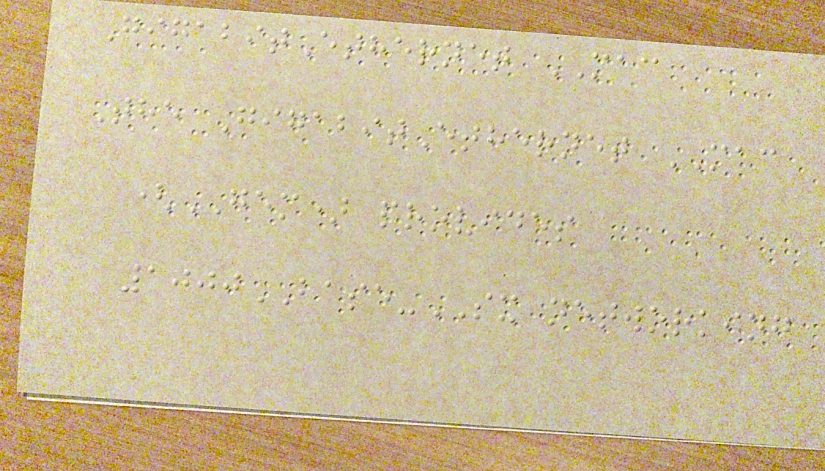GigabitEthernet MAC
The GigabitEthernet MAC
(GEM) provides
1000BASE-SX networking
